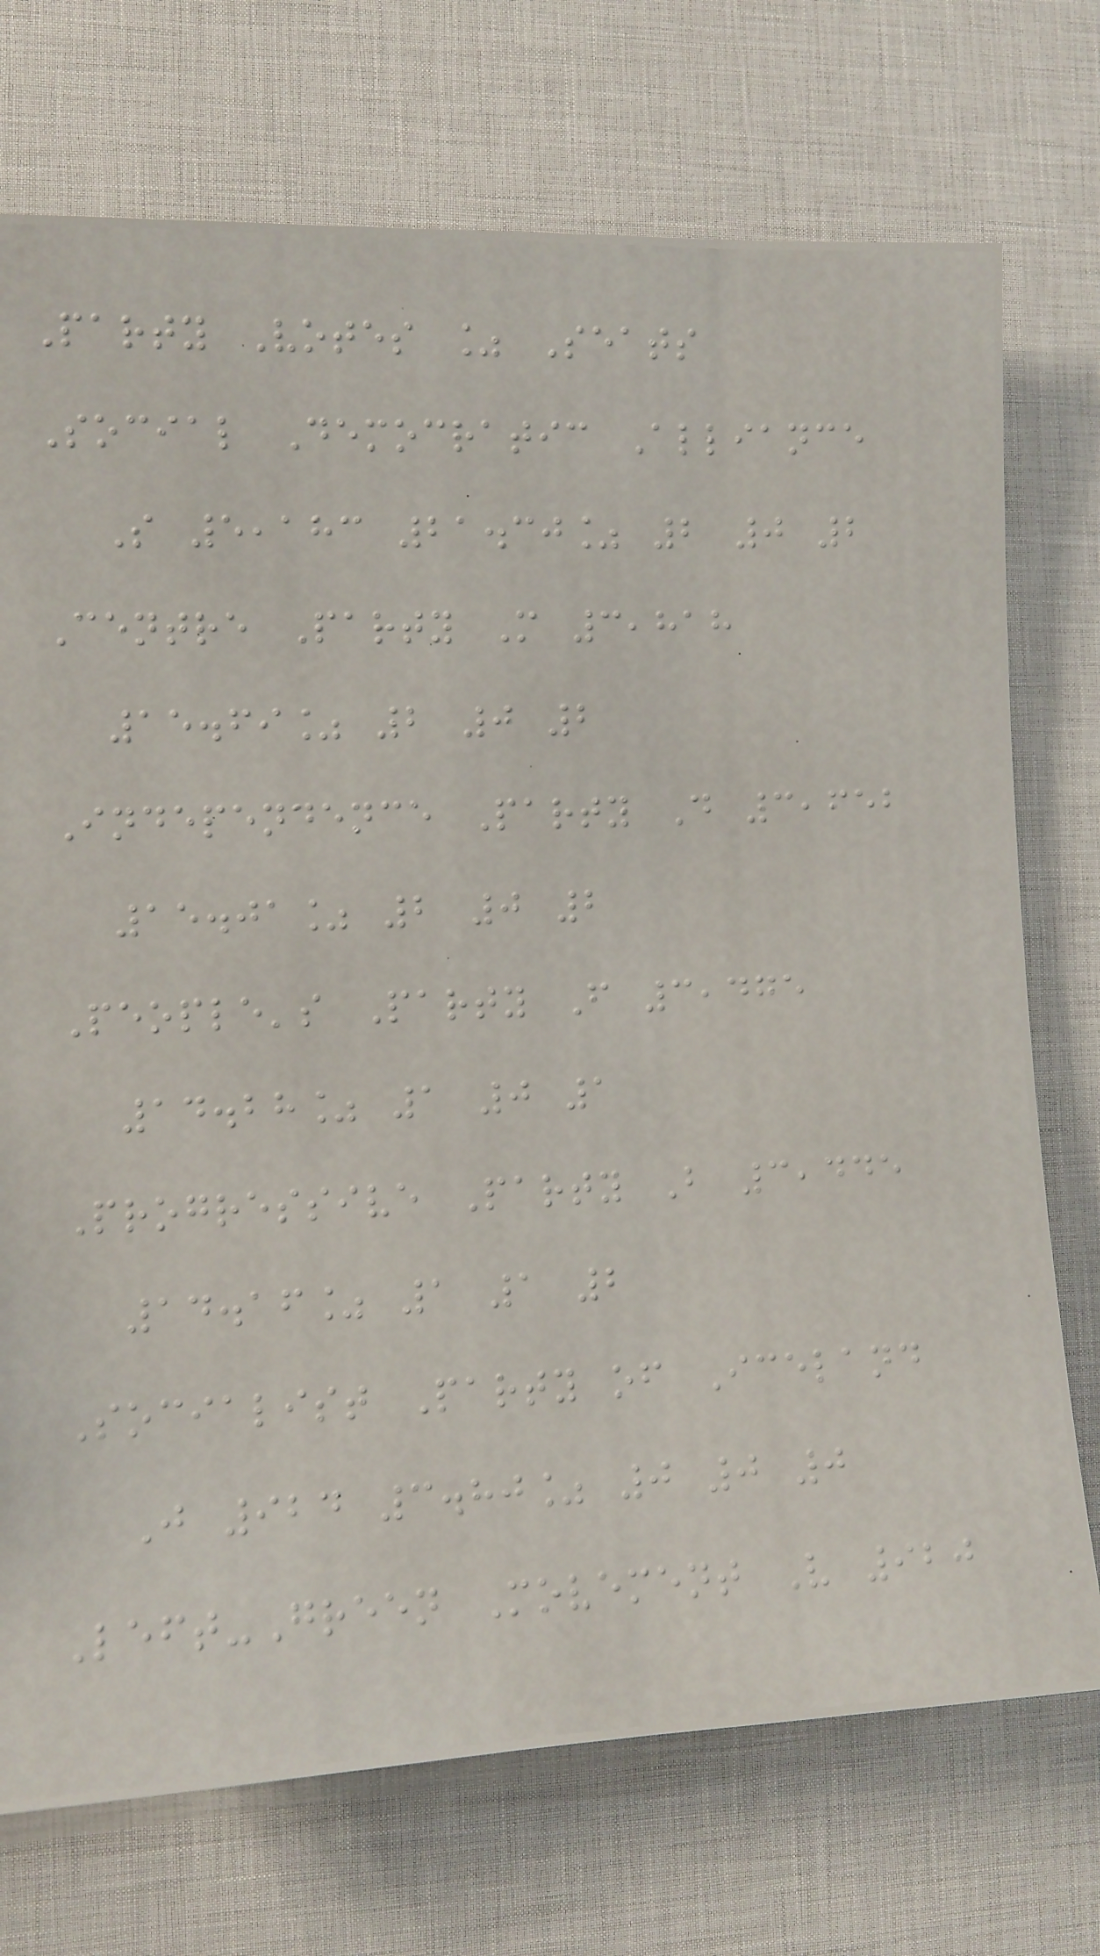Party Votes % Seats
Social Democratic Alliance
S 5,183 21.30% 2 0 2
Centre Party M 3,818
15.69% 2 0 2
Independence Party D 3,652
15.01% 2 0 2
People's Party F 3,475
14.28% 1 0 1
Progressive Party B 3,445
14.16% 1 1 2
Socialist Party of Iceland
J 924 3.80% 0 0 0
Left-Green Movement V 920
